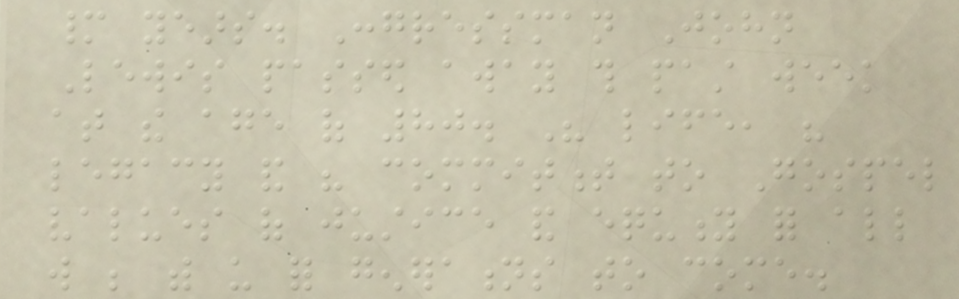many years. Congressman John
Lewis passed away this past week
at the age of 80. His life, his
legacy and his commitment to Gospel
values of justice and equity for all
will be with us for generations to come.
